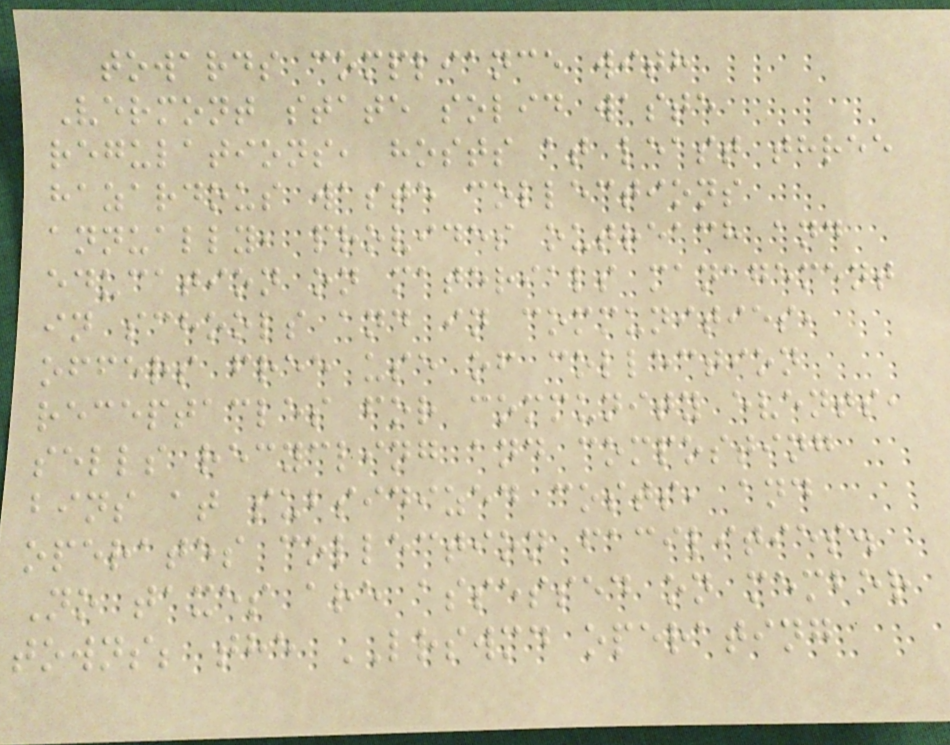towards compliance with
Vermont state solid waste
regulations, hosts at least three
hazardous waste collections
annually, provides outreach and
education on materials management
in schools and in communities,
offers free use of collection
receptacles for community events,
sells recycling and composting
bins at subsidized costs, and
operates collection facilities.
No taxes are assessed on member
towns; the LRSWMD operating
